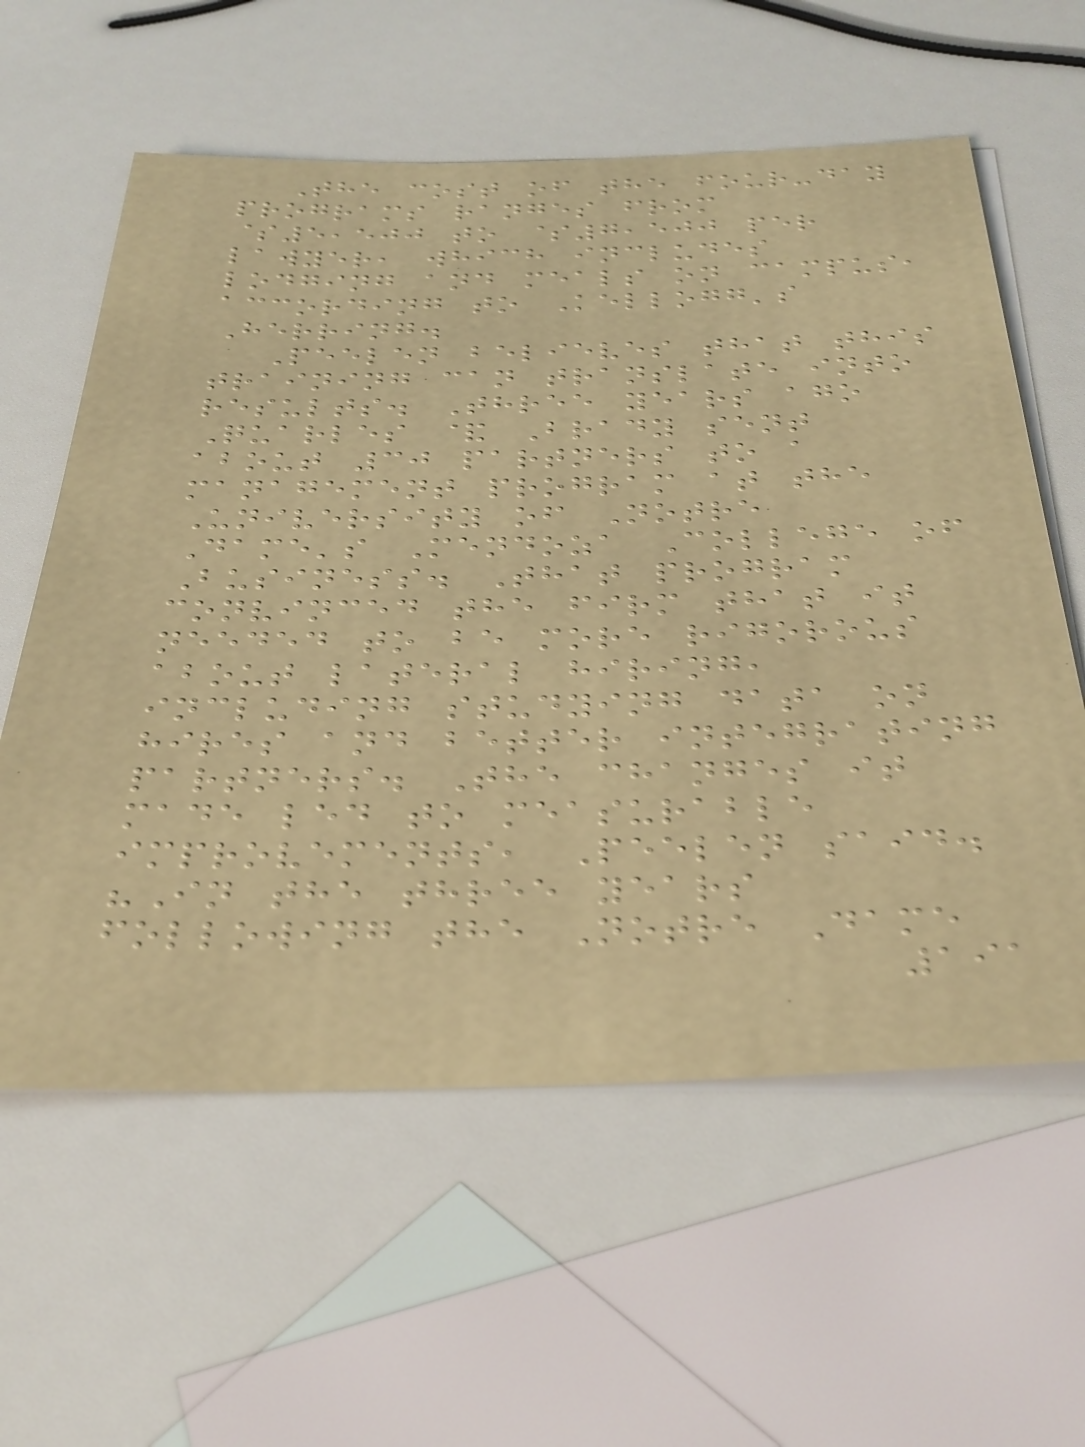The cost of the four-day
programs ranges from
$5,500 to $7,500 per
lawyer, which includes
lodging and meals on campus,
according to Kellogg's
Herring.
Peelen believes that this
training can translate into
results. Three years ago
Quarles & Brady sent
about 30 partners to a
management program at the
University of Notre
Dame's Mendoza College of
Business. That program
convinced the firm that it
needed to be more rigorous
about lateral hiring,
including studying data on
hires and better integrating
partners. The changes it
made led to measurable
improvements, Peelen said.
"In the three years
following the Notre Dame
191
